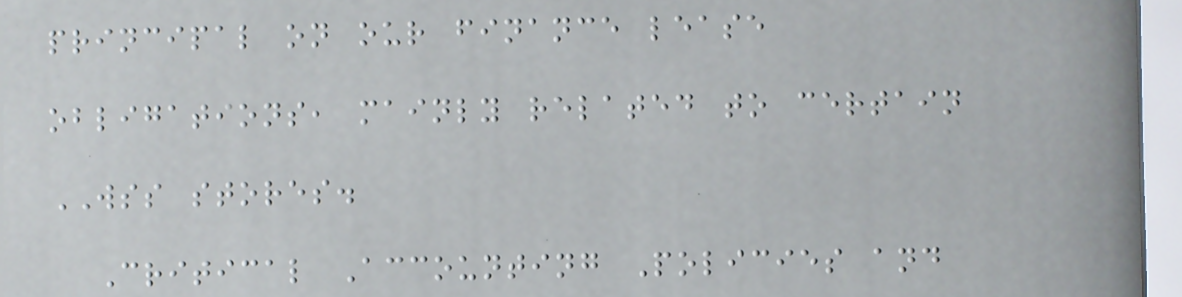principal on our finance lease
obligations, mainly related to certain
WSS stores.
Critical Accounting Policies and
